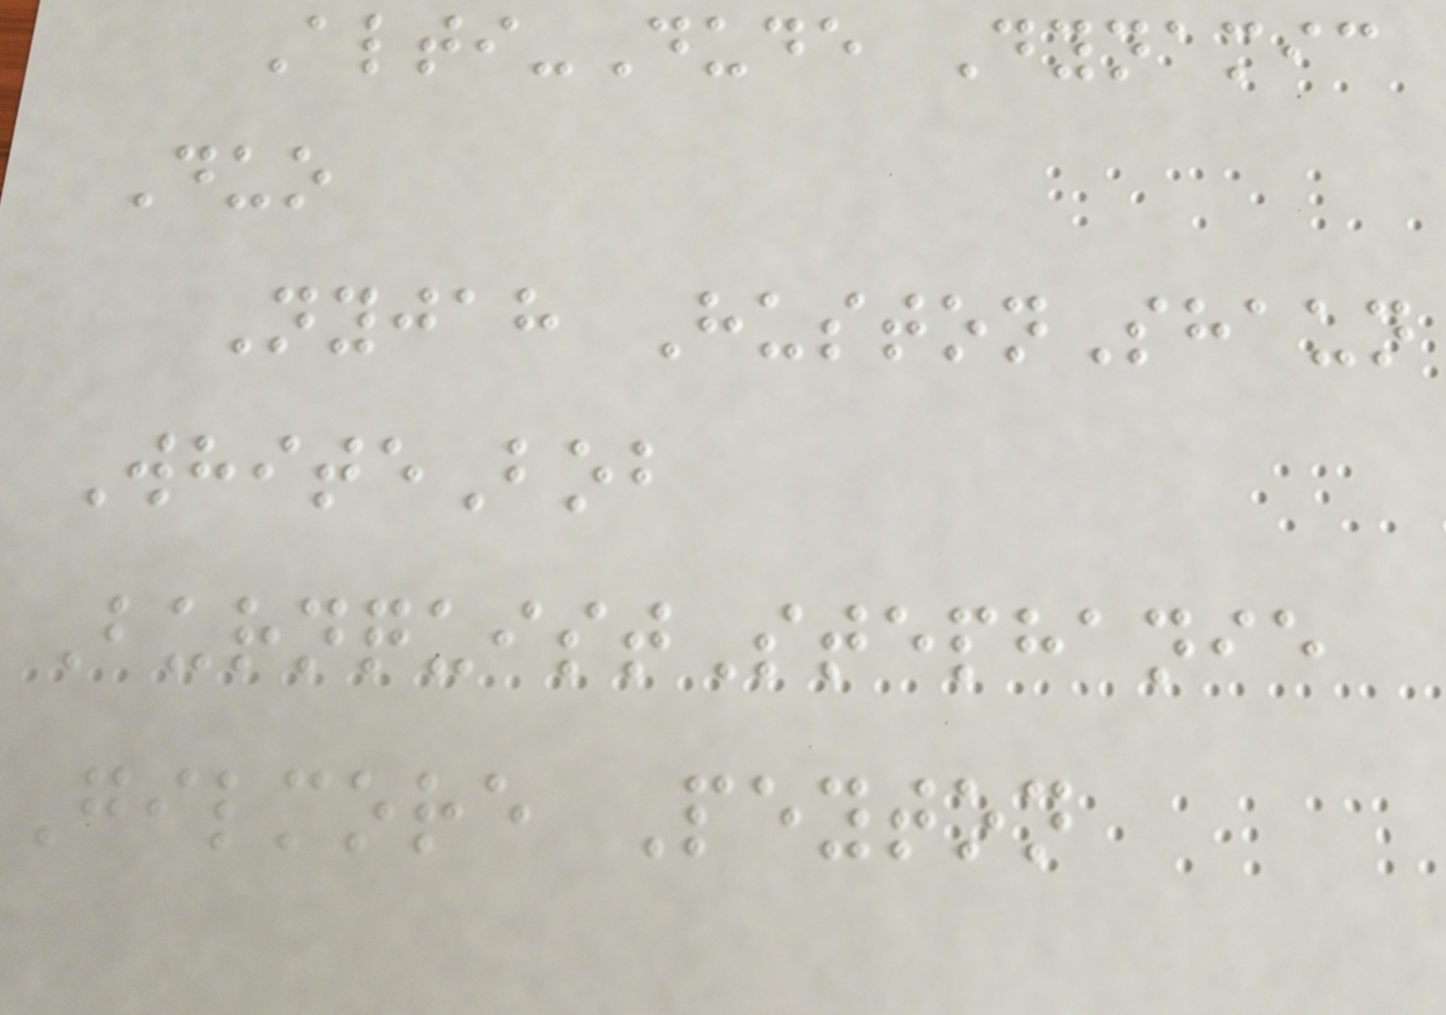Alti-Dude Dynamic
Duo
Nyjah HustonShaun
WhiteBob
BurnquistStephanie
Gilmore Peyton
